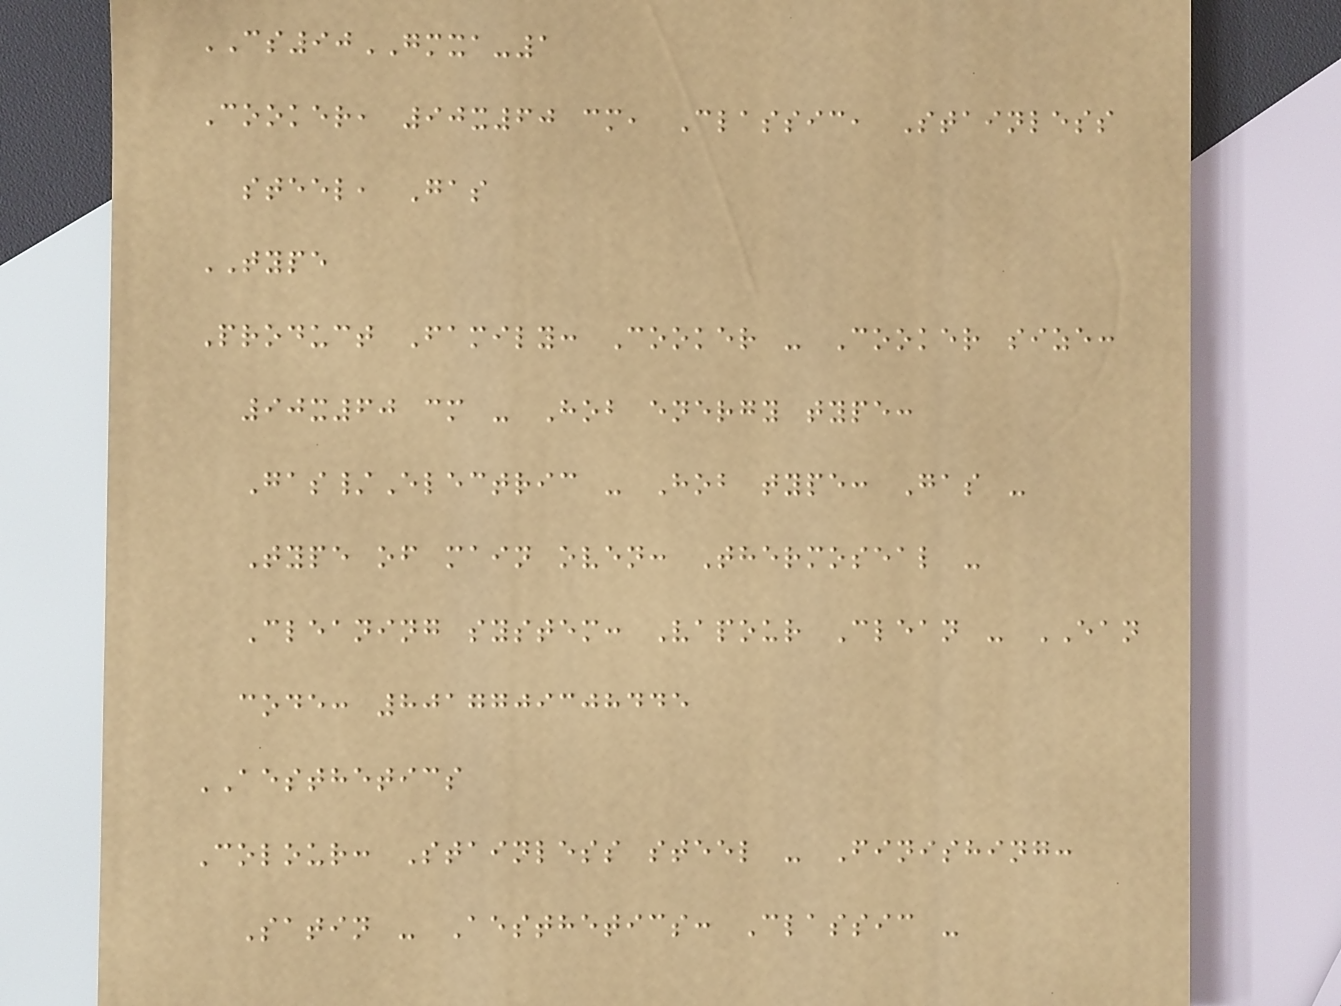CS90GMXA-1
Cooker, 90x60 cm, Classic, Stainless
steel, Gas
TYPE
Product Family: Cooker - Cooker size:
90x60 cm - Hob energy type:
Gas/Electric - Hob type: Gas -
Type of main oven: Thermoseal -
Cleaning system: Vapour Clean - EAN
code: 8017709308445
AESTHETICS
Colour: Stainless steel - Finishing:
Satin - Aesthetics: Classic -
